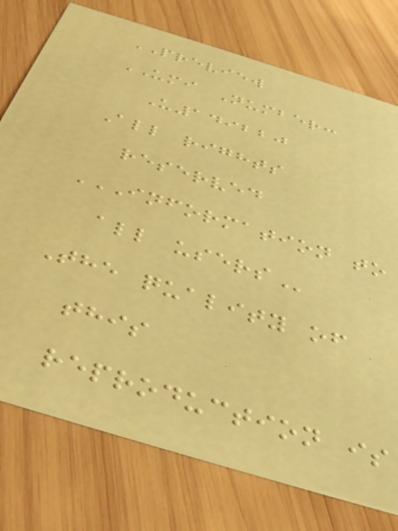PREVIEW
UMI Number:
U149220
All rights
reserved
INFORMATION TO
ALL USERS
The quality of
this
reproduction is
